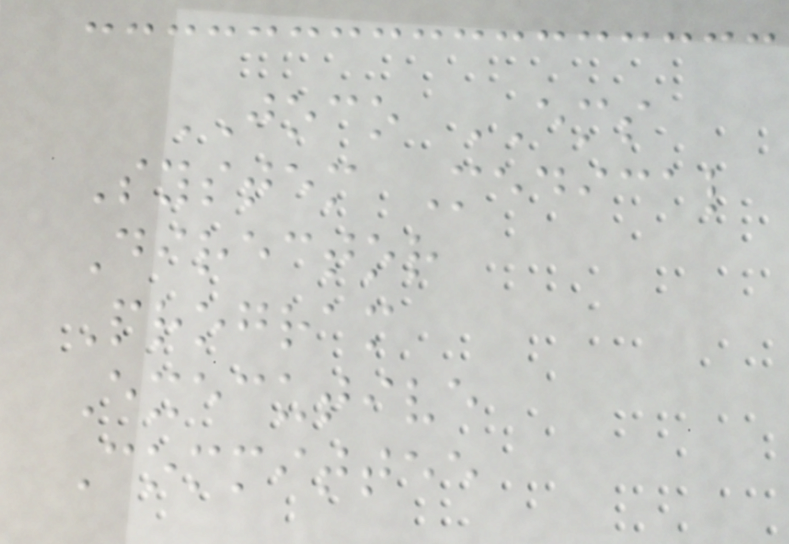JOCO EMS
System Medical
Director
Program
Executive
Committee
